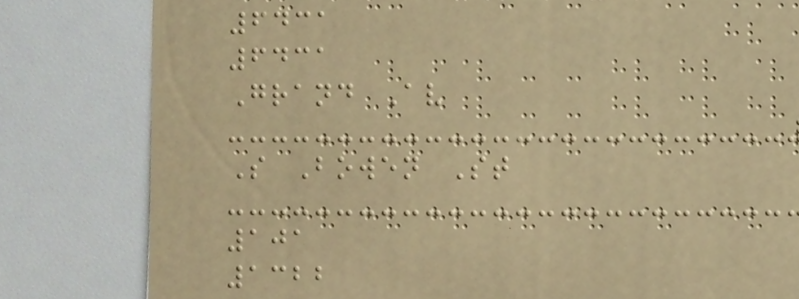6431
6431
Grand Av
S Bowen St
101
1322
